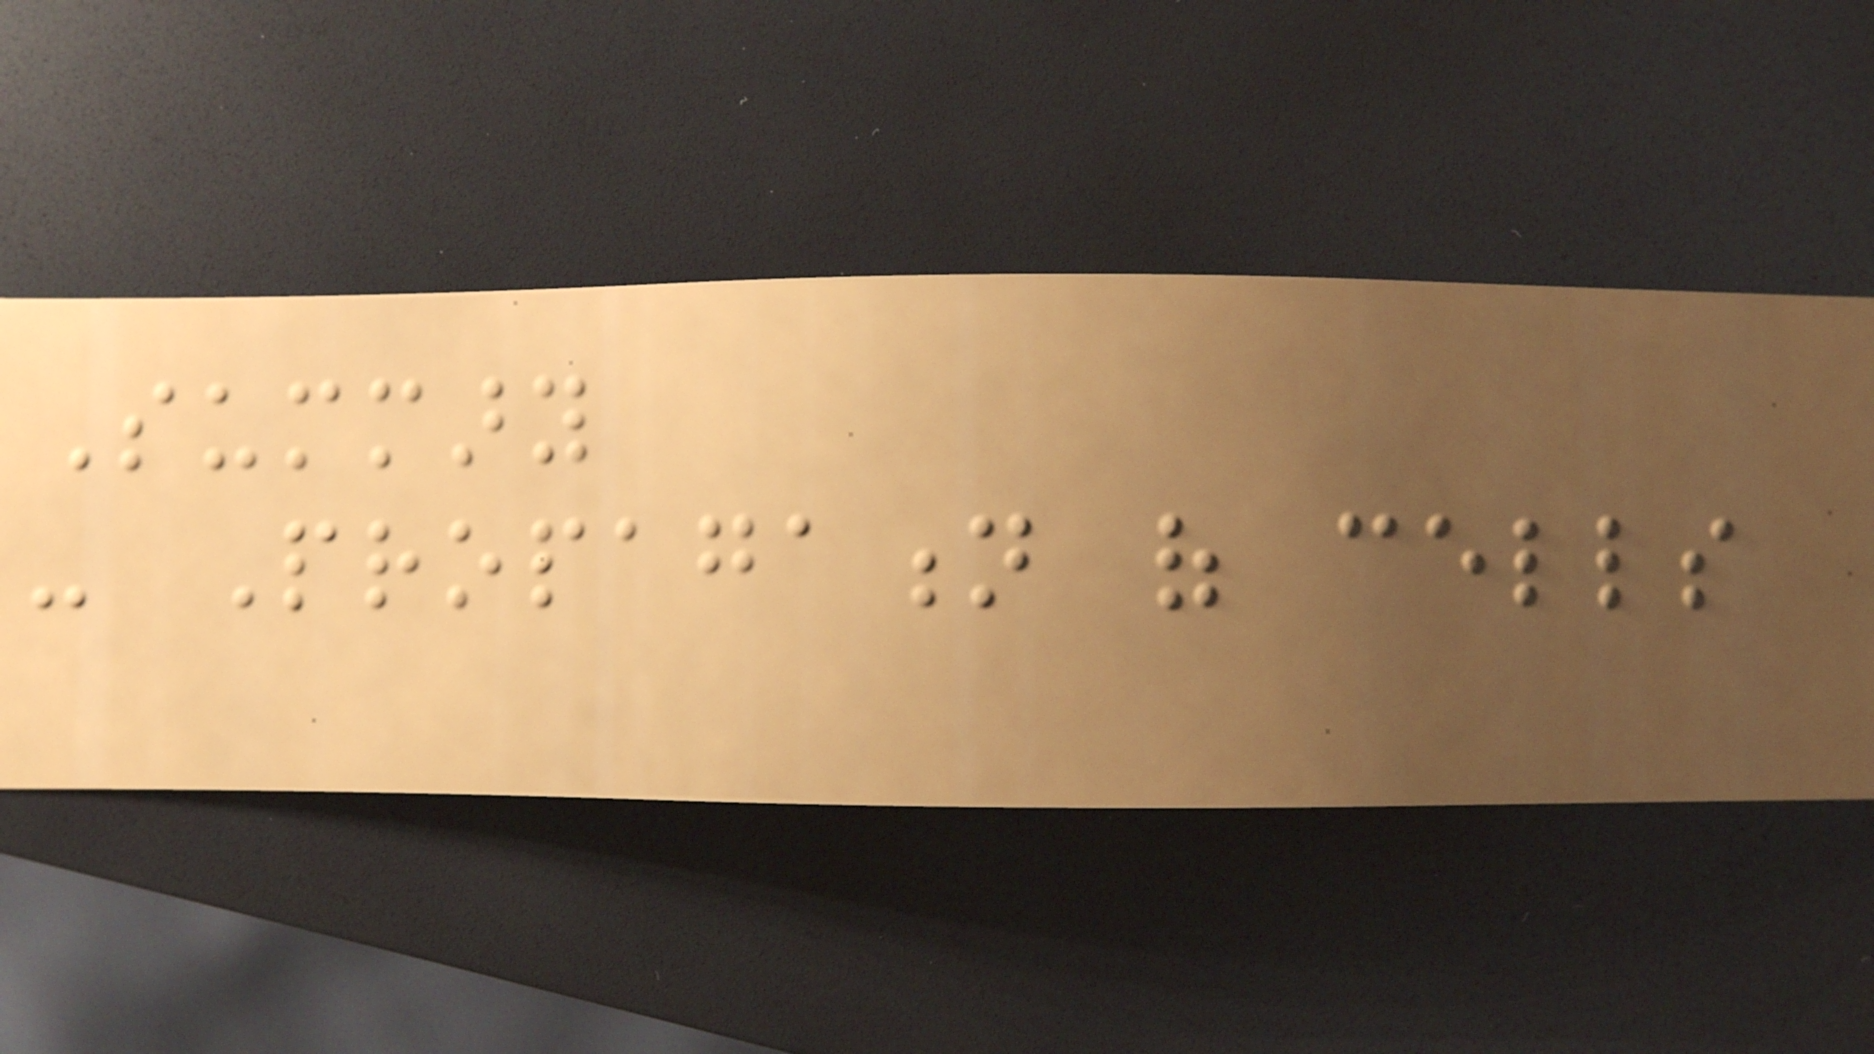Summary
- Propagation of cells
